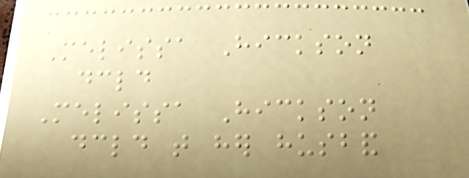Melissa Hickson
declared
Melissa Hickson
declared that her husband
